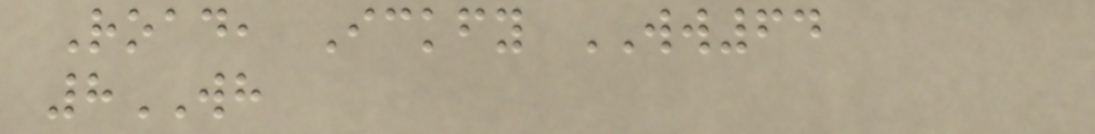Road, Ickfy WW64
8WH
